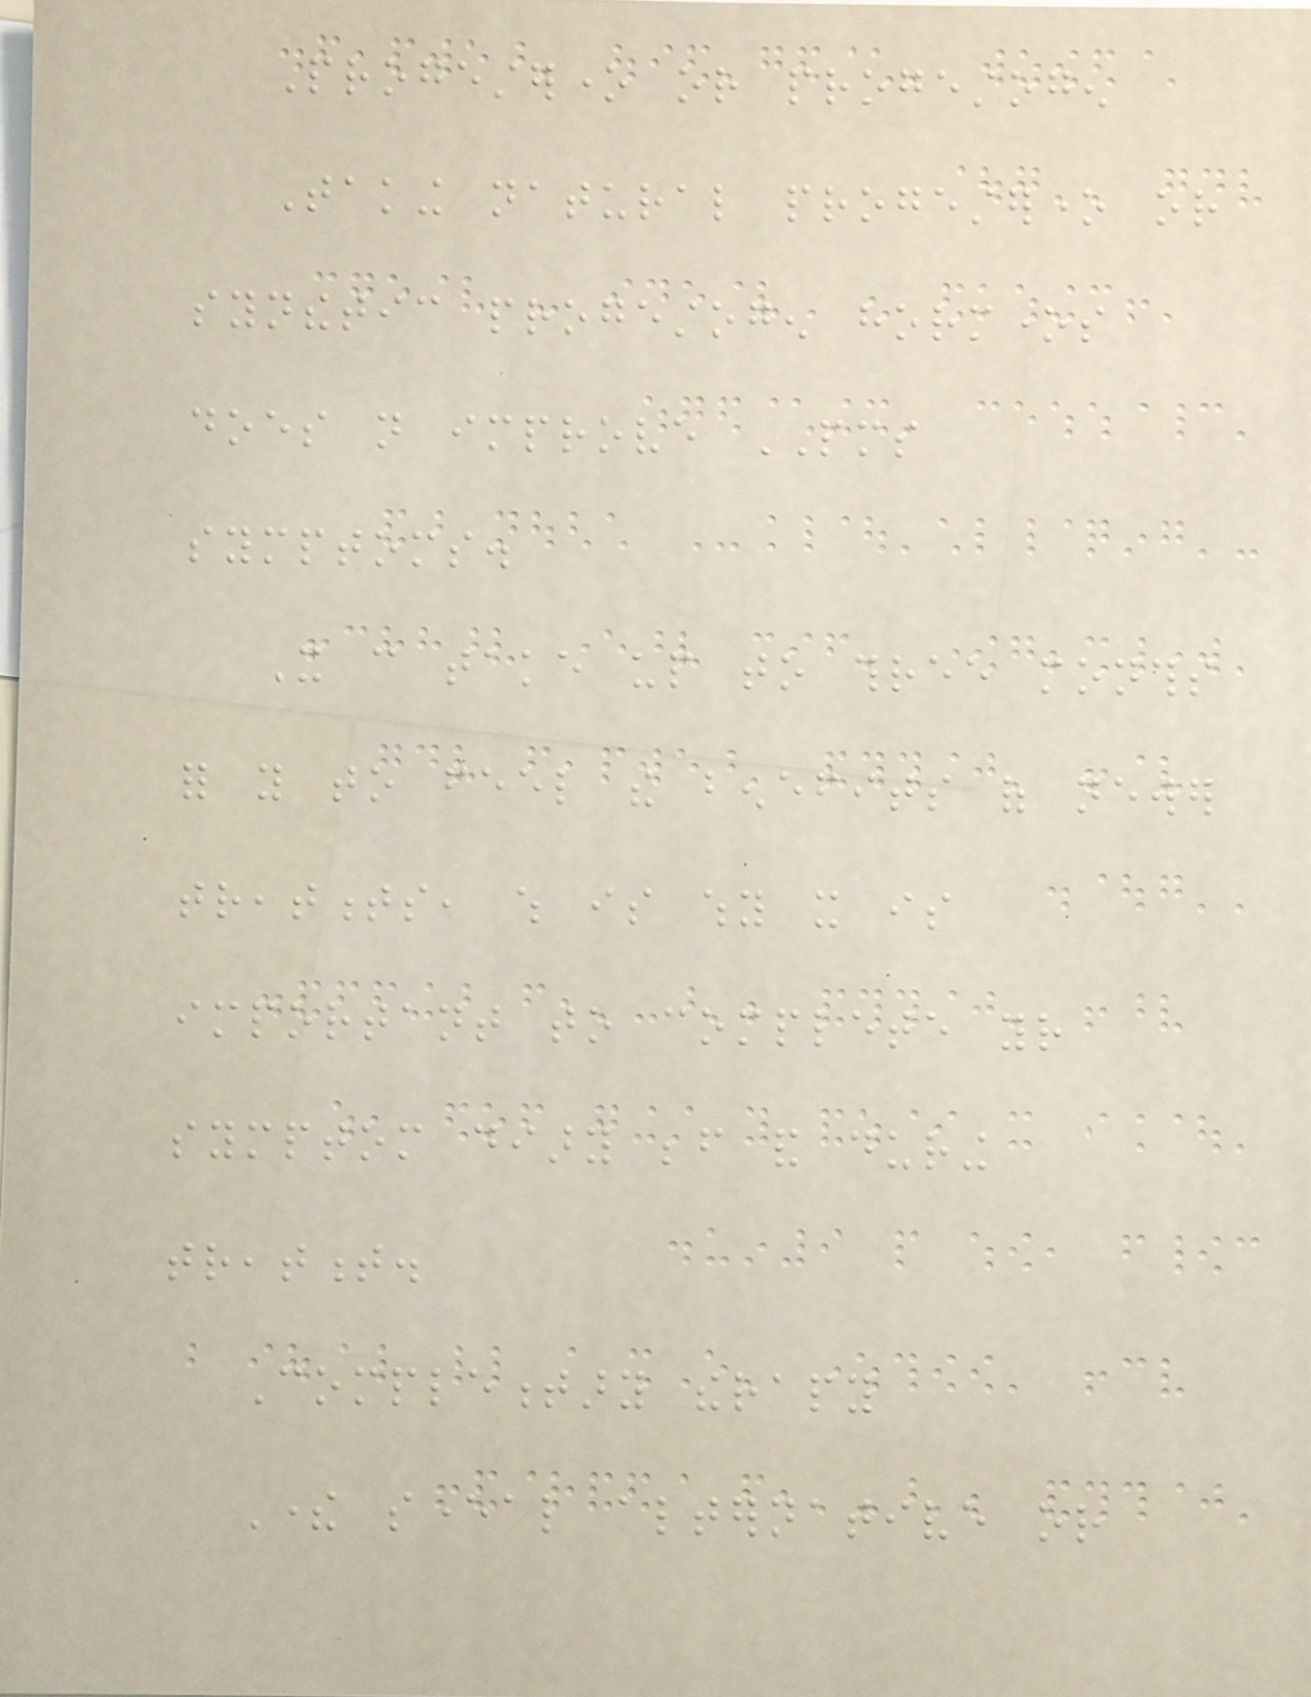Progesterone or progestogen
Taking natural progesterone or
synthetic progestogen hormones
does not improve PMS
symptoms.
It can take up to three months
for you to feel the benefits of newer
treatments, which is why it is
important to complete your
symptom diary before and during
treatment.
Complementary therapy
There several alternative or
